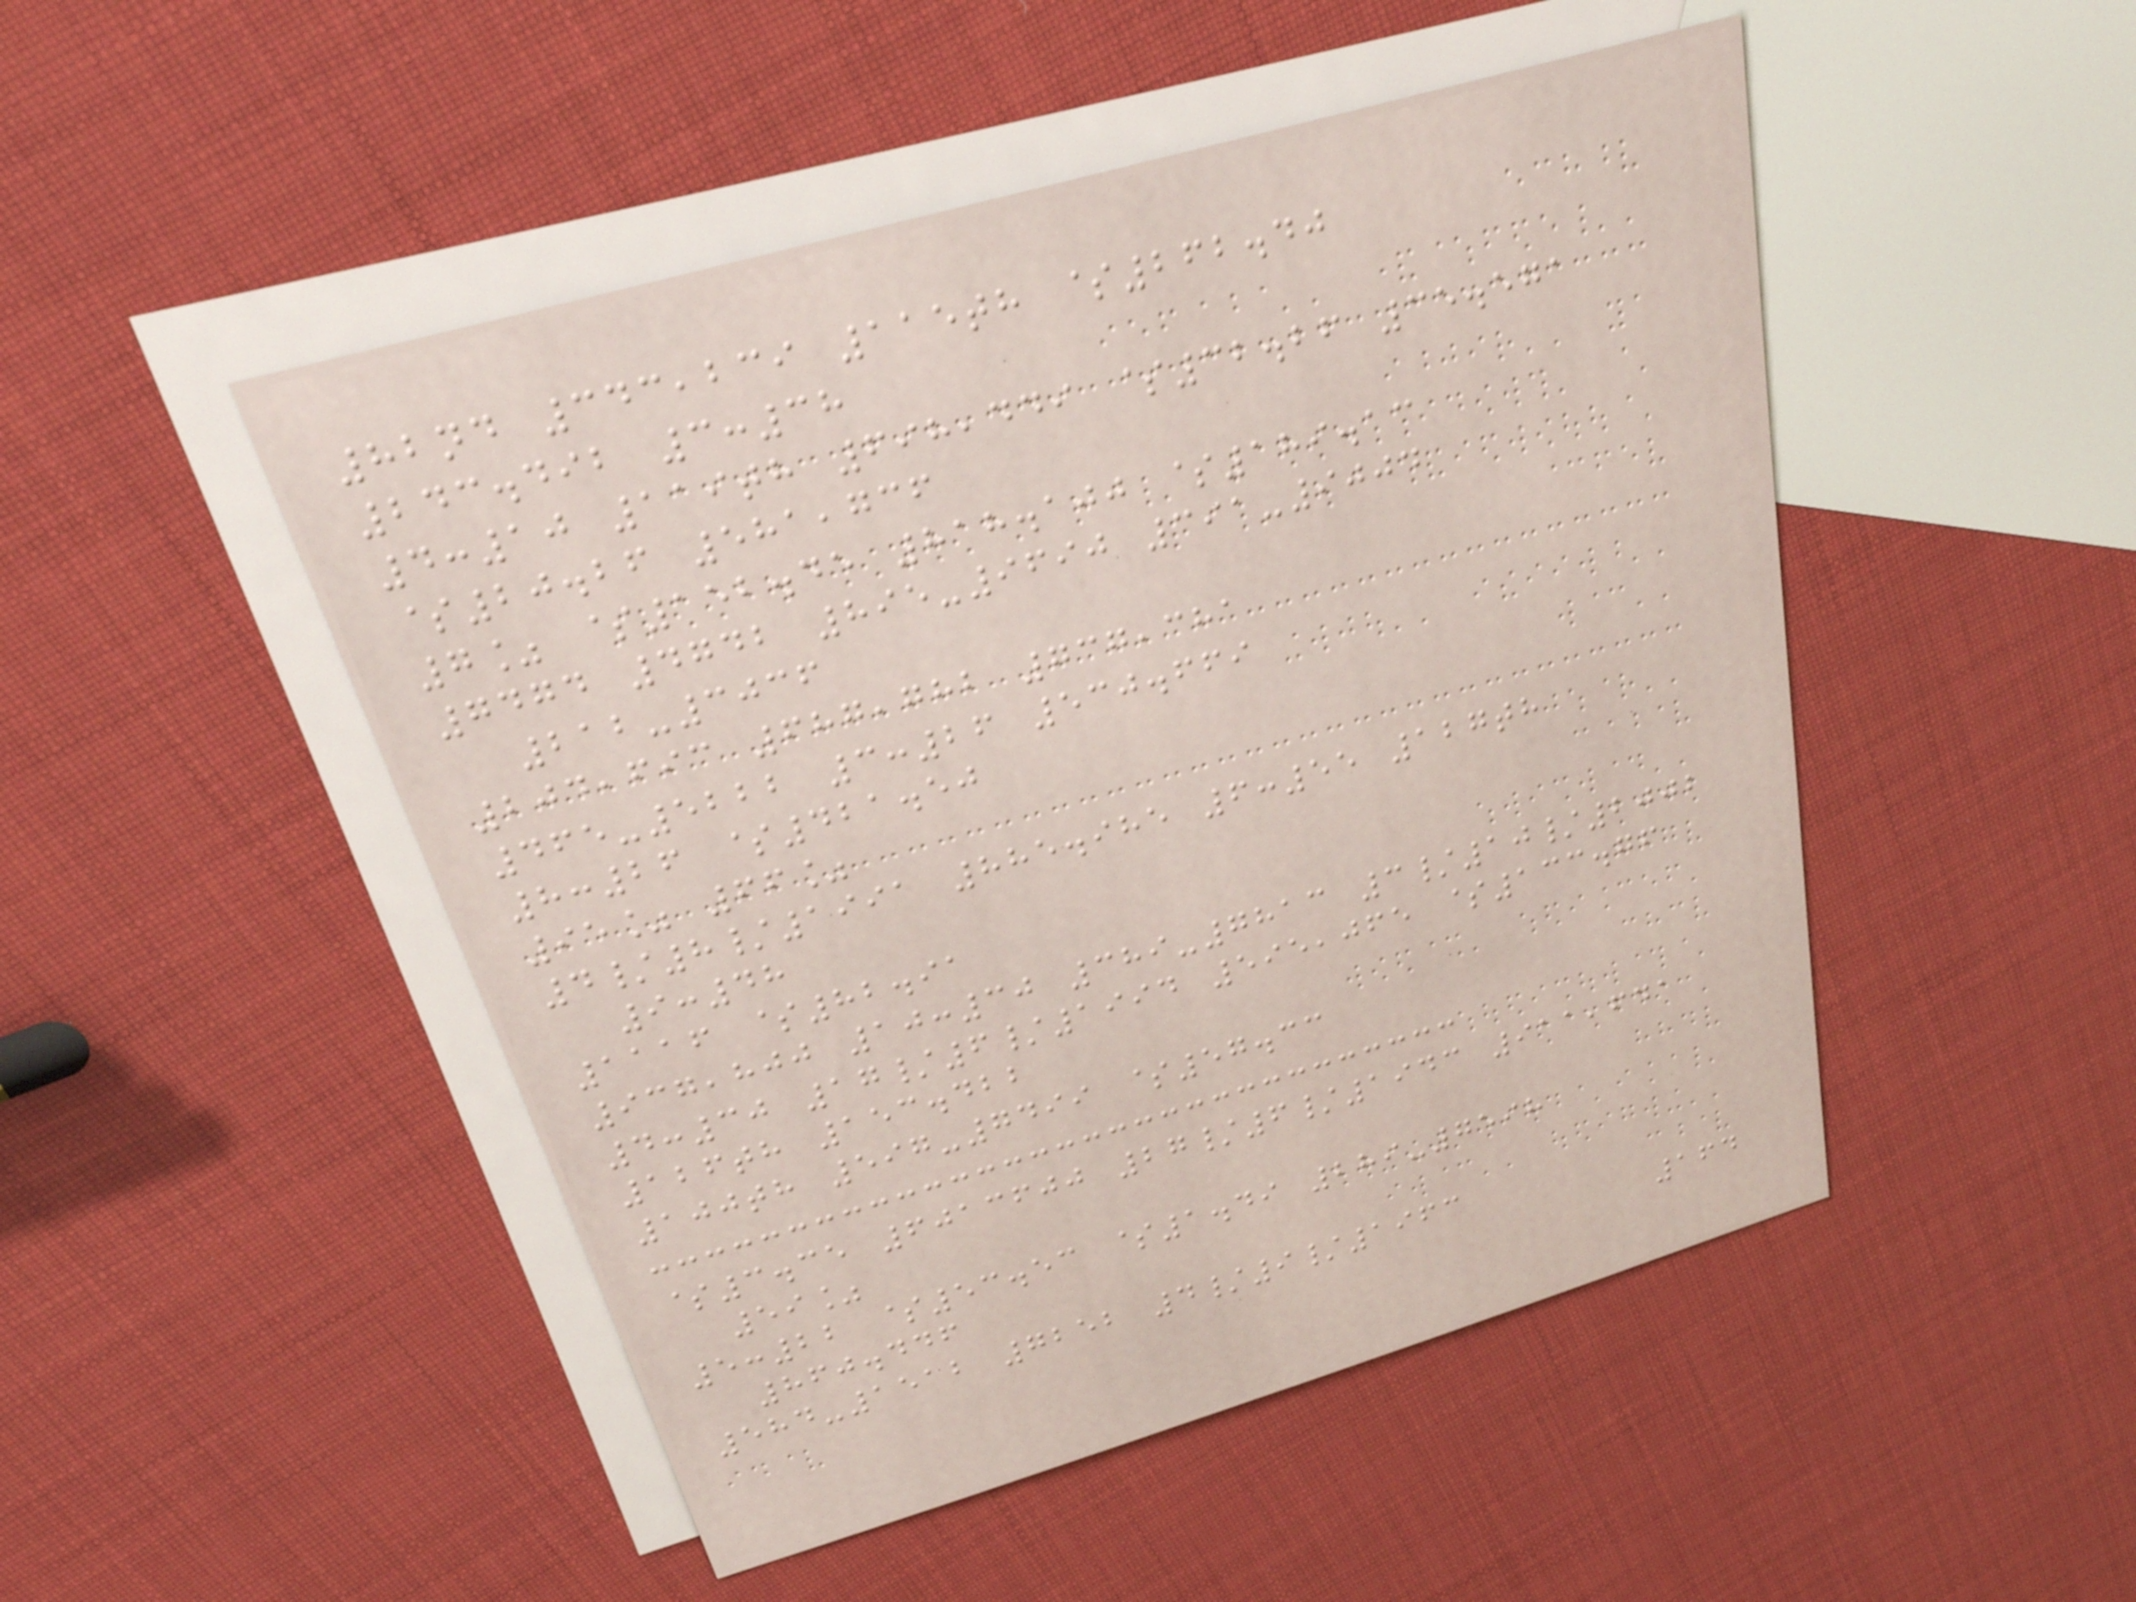82nd 343,239 115th $262.40
243.492 3:38
4:10 119th 698,449 $32.26 35.571
$20.26 581,736
7% $152.45 818.100 $189.13
7474 4742 895-9690 391-9004
212-3036
204,693 687,782 737,381
465-5222 3:26 530.669
8:26 $421.50
95% 66%
4/8/1991 885.985 6:55 127th
9:48
1116 $82.91
937,800 10:30 389-7813 3/10/2002
4:30 17/6/1994 595,065 $133.76
126th 153.422
100th 597-7499 $57.33
$3.35 6013600 27/6/1943 911,641
59%
5:22 $53.53 $1.49 289-7598
860.446
584-1512 7252 4/9/1963
164
